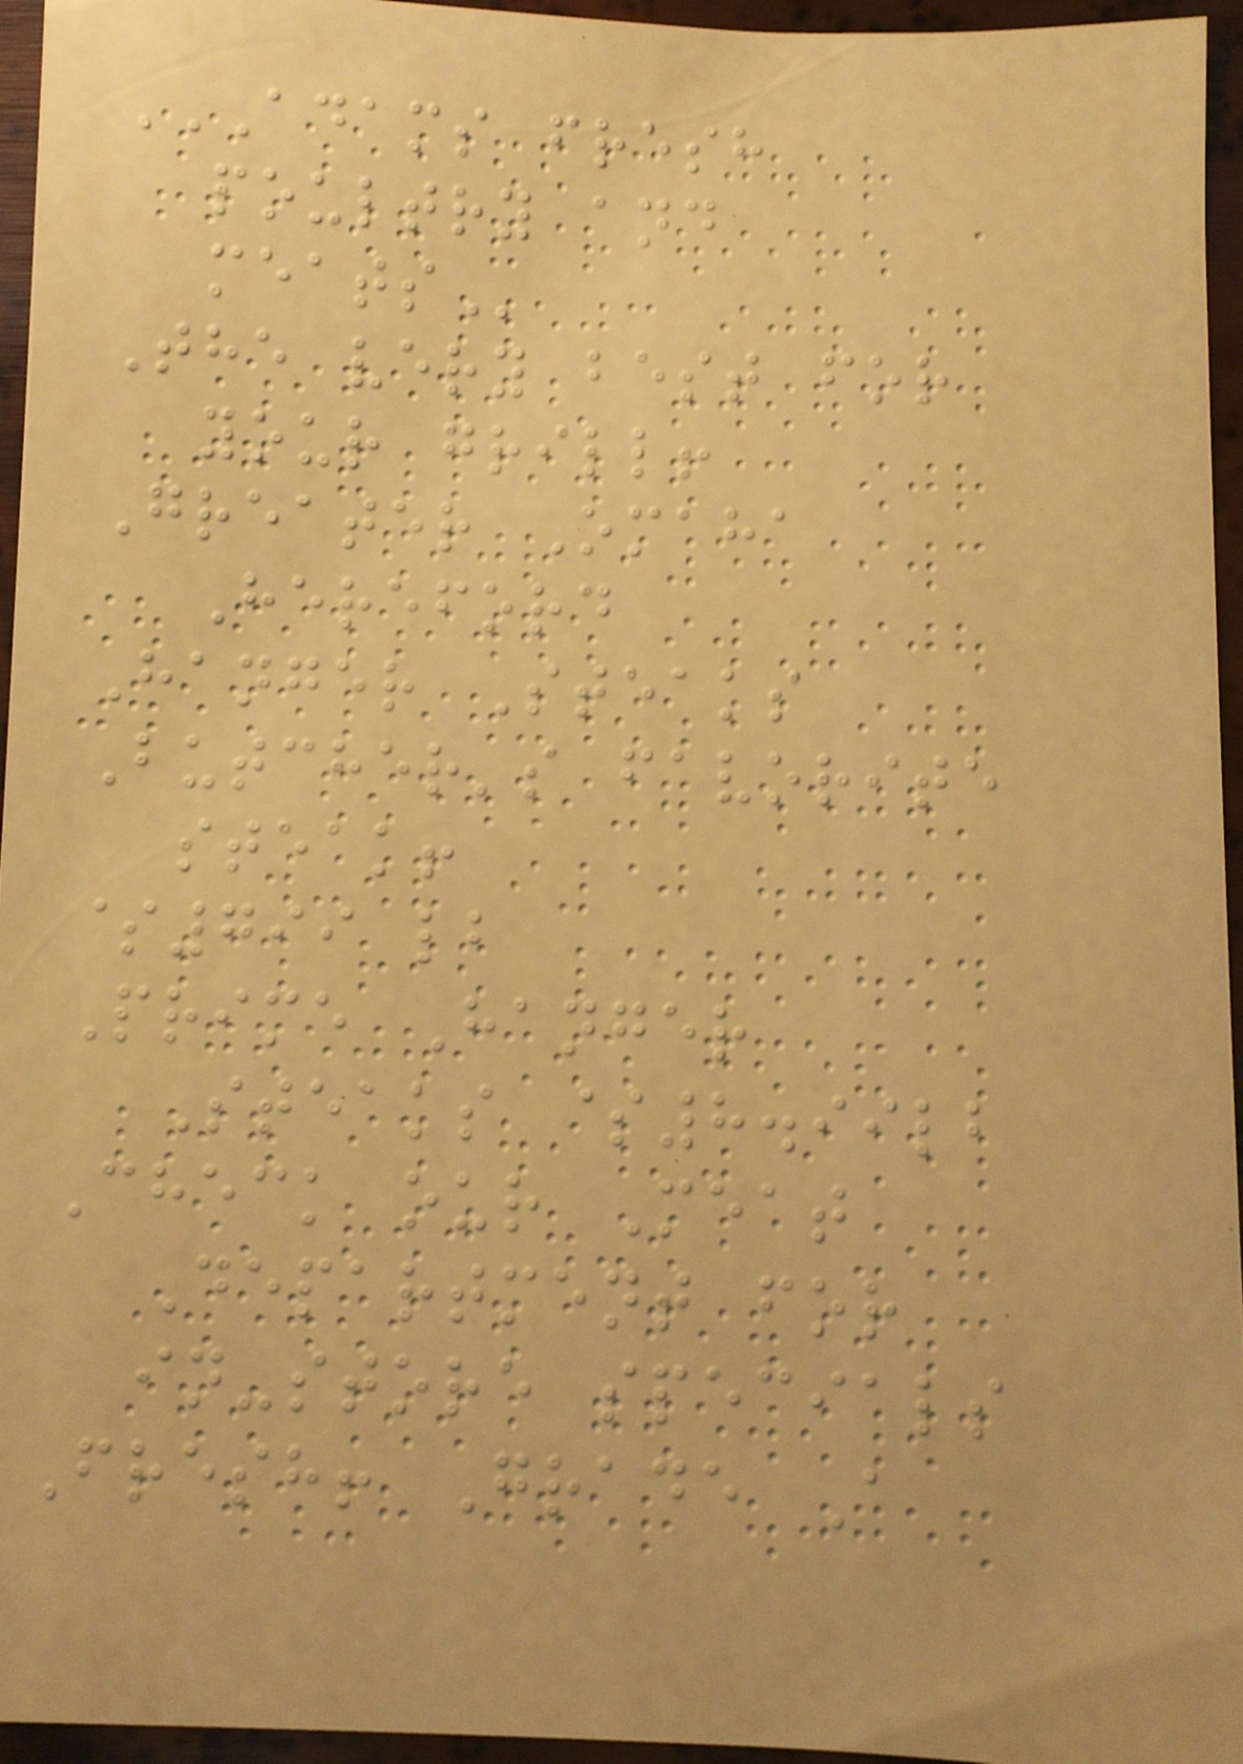ADAMS FRESH
POULTRY AND
MEATS
The very best for
your grill!
Greater Omaha
Hereford
Hanger Steaks
Butcher's favorite
steak!
$799 lb
Prime Hanger
Steaks $8.99lb
Check our Meat
Department for
in-store specials
Fresh! Grade A
